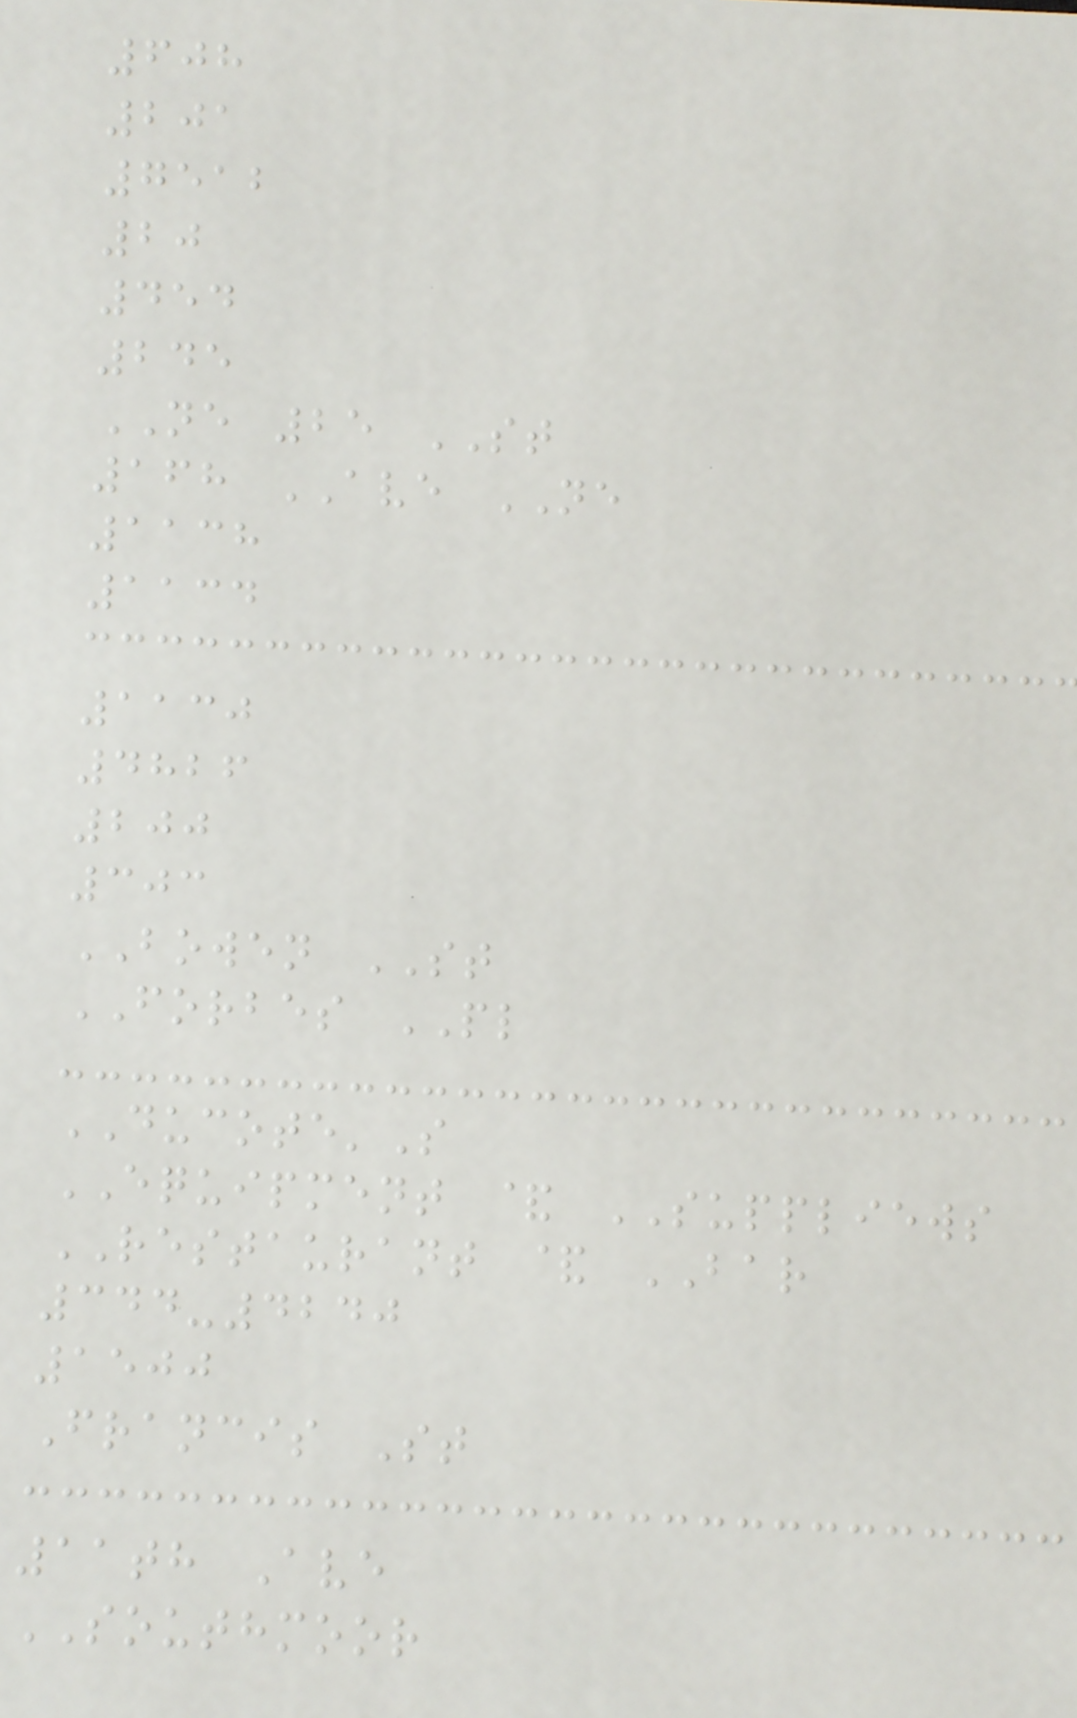608
201
7512
20
454
245
NE 25 ST
168 AVE NE
1138
1134
1130
4826
200
303
BOWEN ST
FORBES PL
DUCOTE'S
EQUIPMENT & SUPPLIEWS
RESTAURANT & BAR
344-4240
1500
Francis St
11th Ave
SOUTHMOOR
